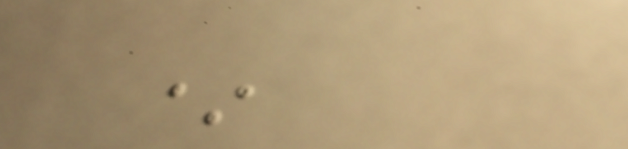*
